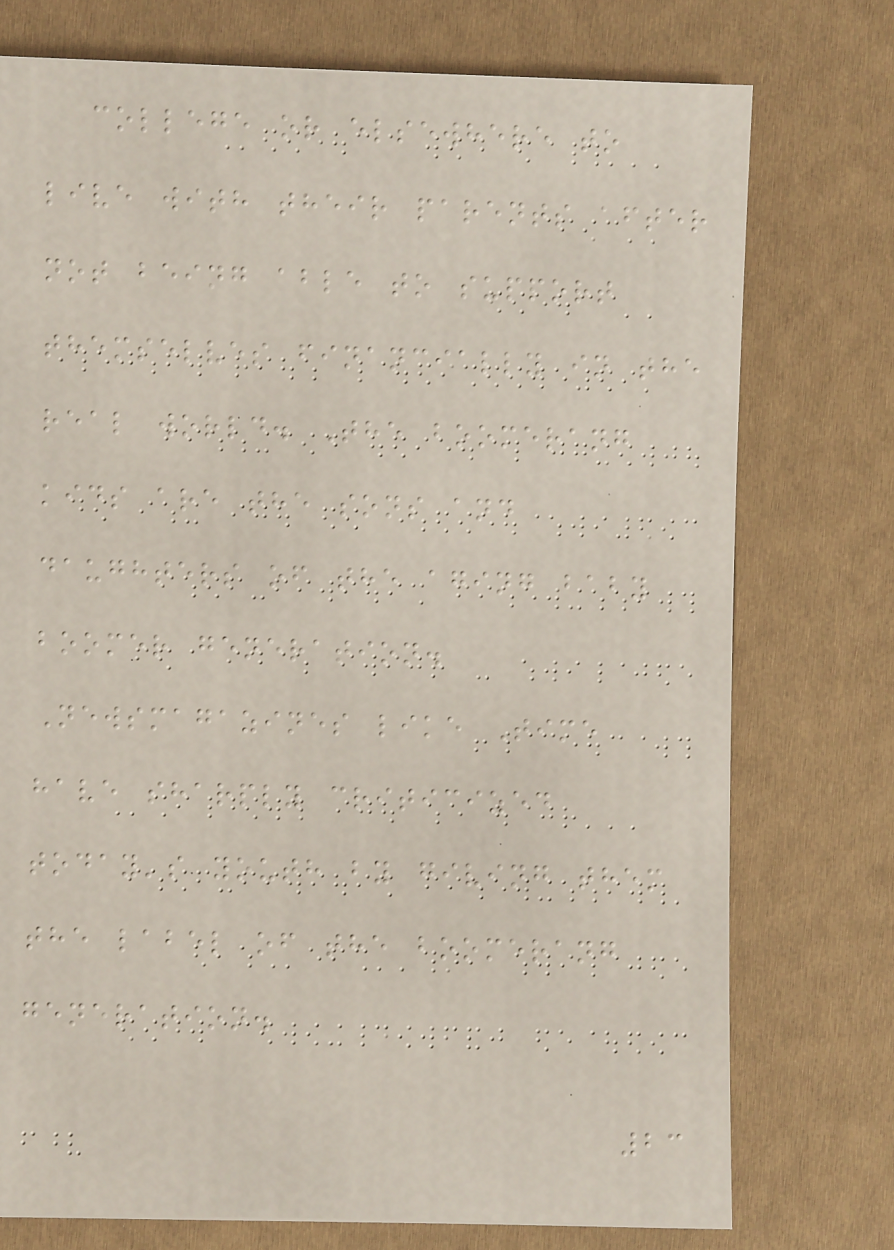college or elsewhere to
live with their parents after
not being able to support
themselves financially in the
real world. The boomerang
kids are the sons and
daughters of the aging baby
boomer generation.
Newsmagazines like Time
have sharply criticized
today's youth by giving them
the label of the boomerang
generation.
23
